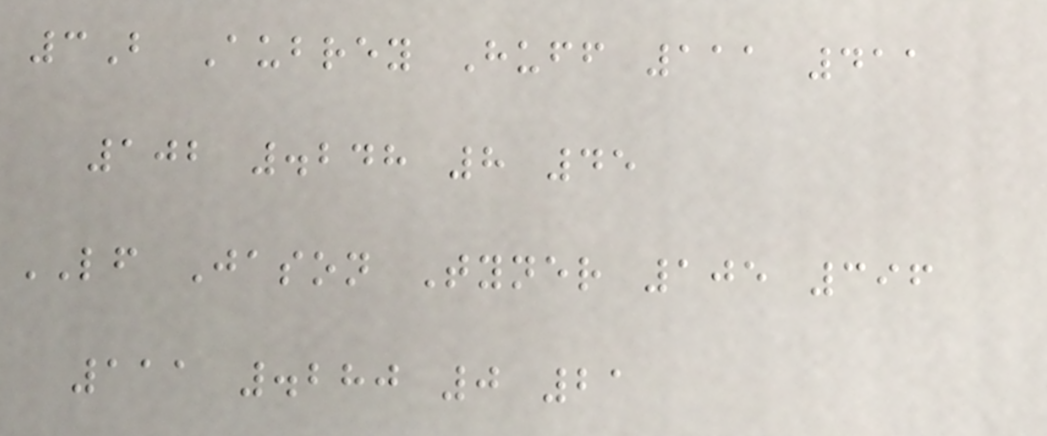3B Aubrey Huff 111 411
102 .248 8 45
LF Jason Tyner 105 396
111 .280 0 21
